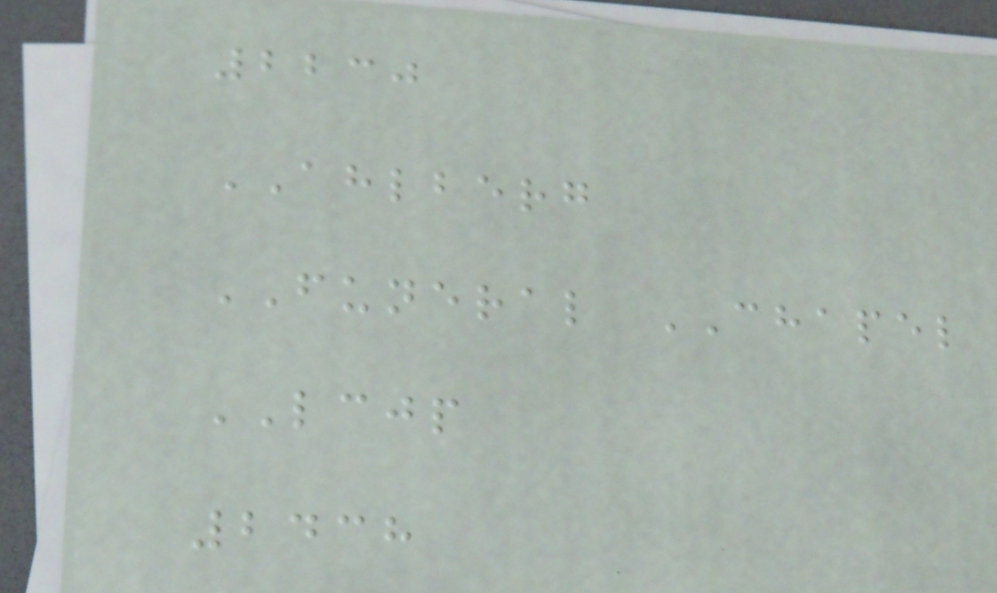2230
AHLBERG
FUNERAL CHAPEL
LCJP
2438
